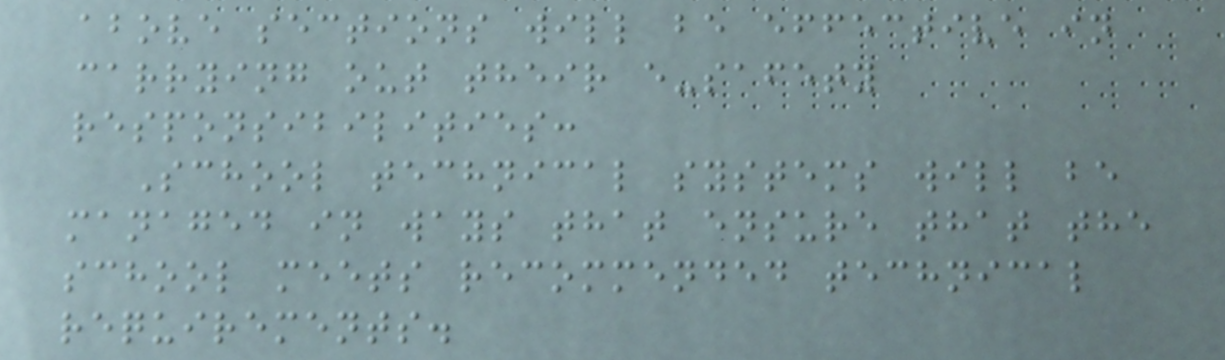above sections will be effective in
carrying out their e-safety
responsibilities:
School technical systems will be
managed in ways that ensure that the
school meets recommended technical
requirements.
